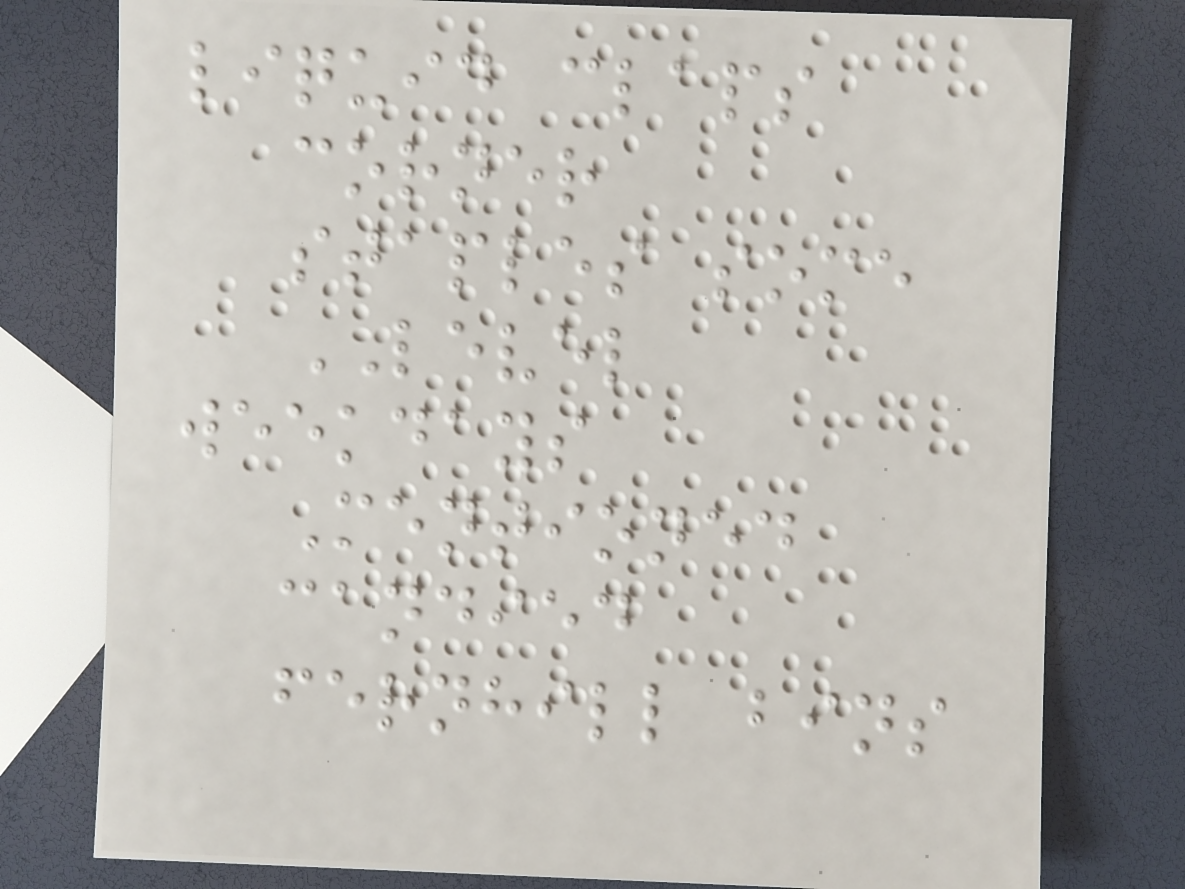liquid claps
corner
staples some
LEVEL
weekdays
Mentioned
candied
fernhill bins
